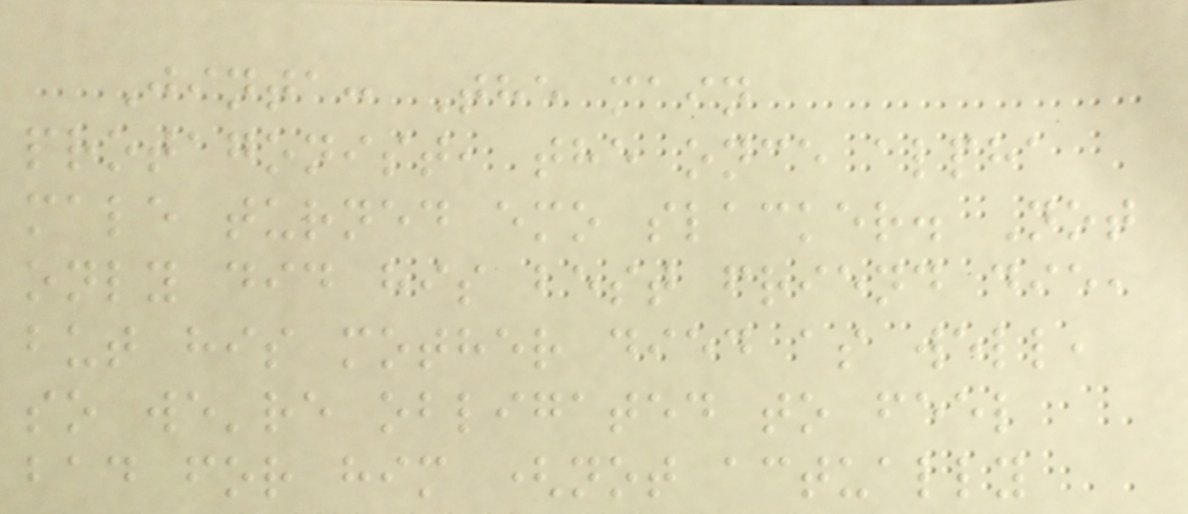Jinta: The main
protagonist, the once alpha
male turned emo slacker. Not
only did his best friend die,
but his mother died as well,
so we're obligated to feel
bad for him (not actually
